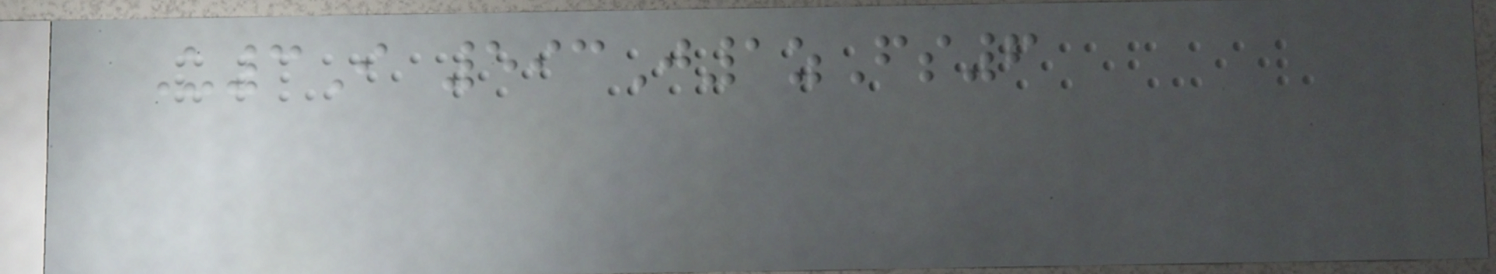U3I 593J1zFs6
